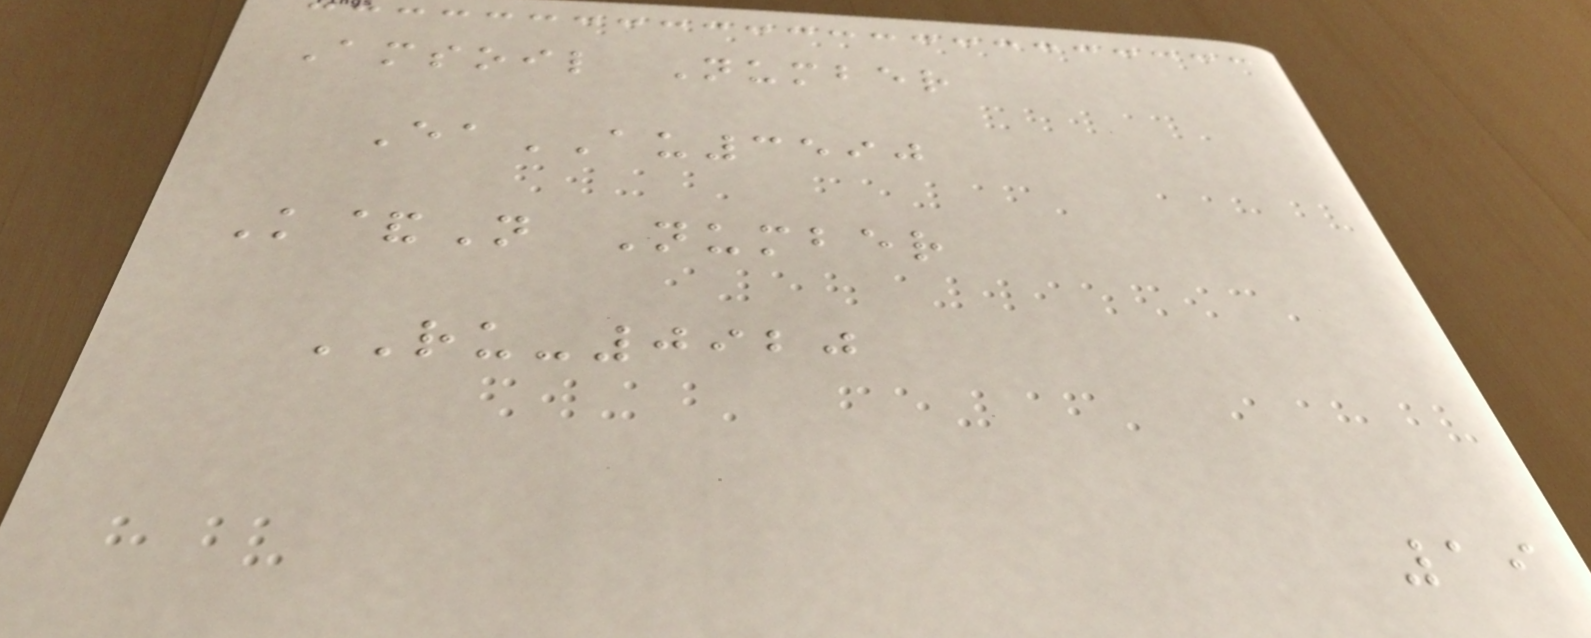Amsoil Number
EaAU3590
K&N Number
RU-0920
19
